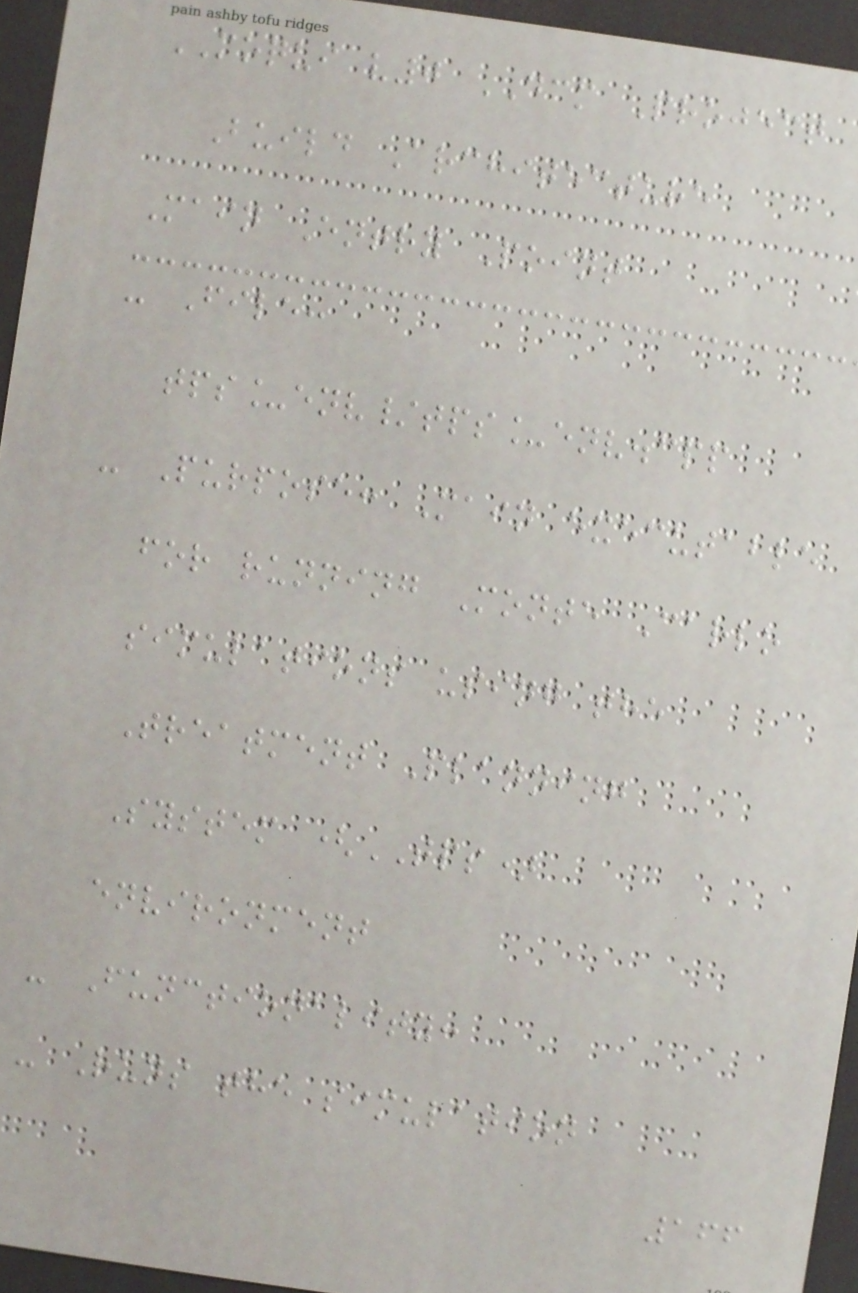MOQUI v0 DCM Project
Build Architecture
Main Entry Point
- File:
tps_env/tps_env.cpp
- Purpose: Main executable
for running Monte Carlo
simulations using the
Treatment Planning
System (TPS)
environment
- Functionality:
- Runs the simulation
166
